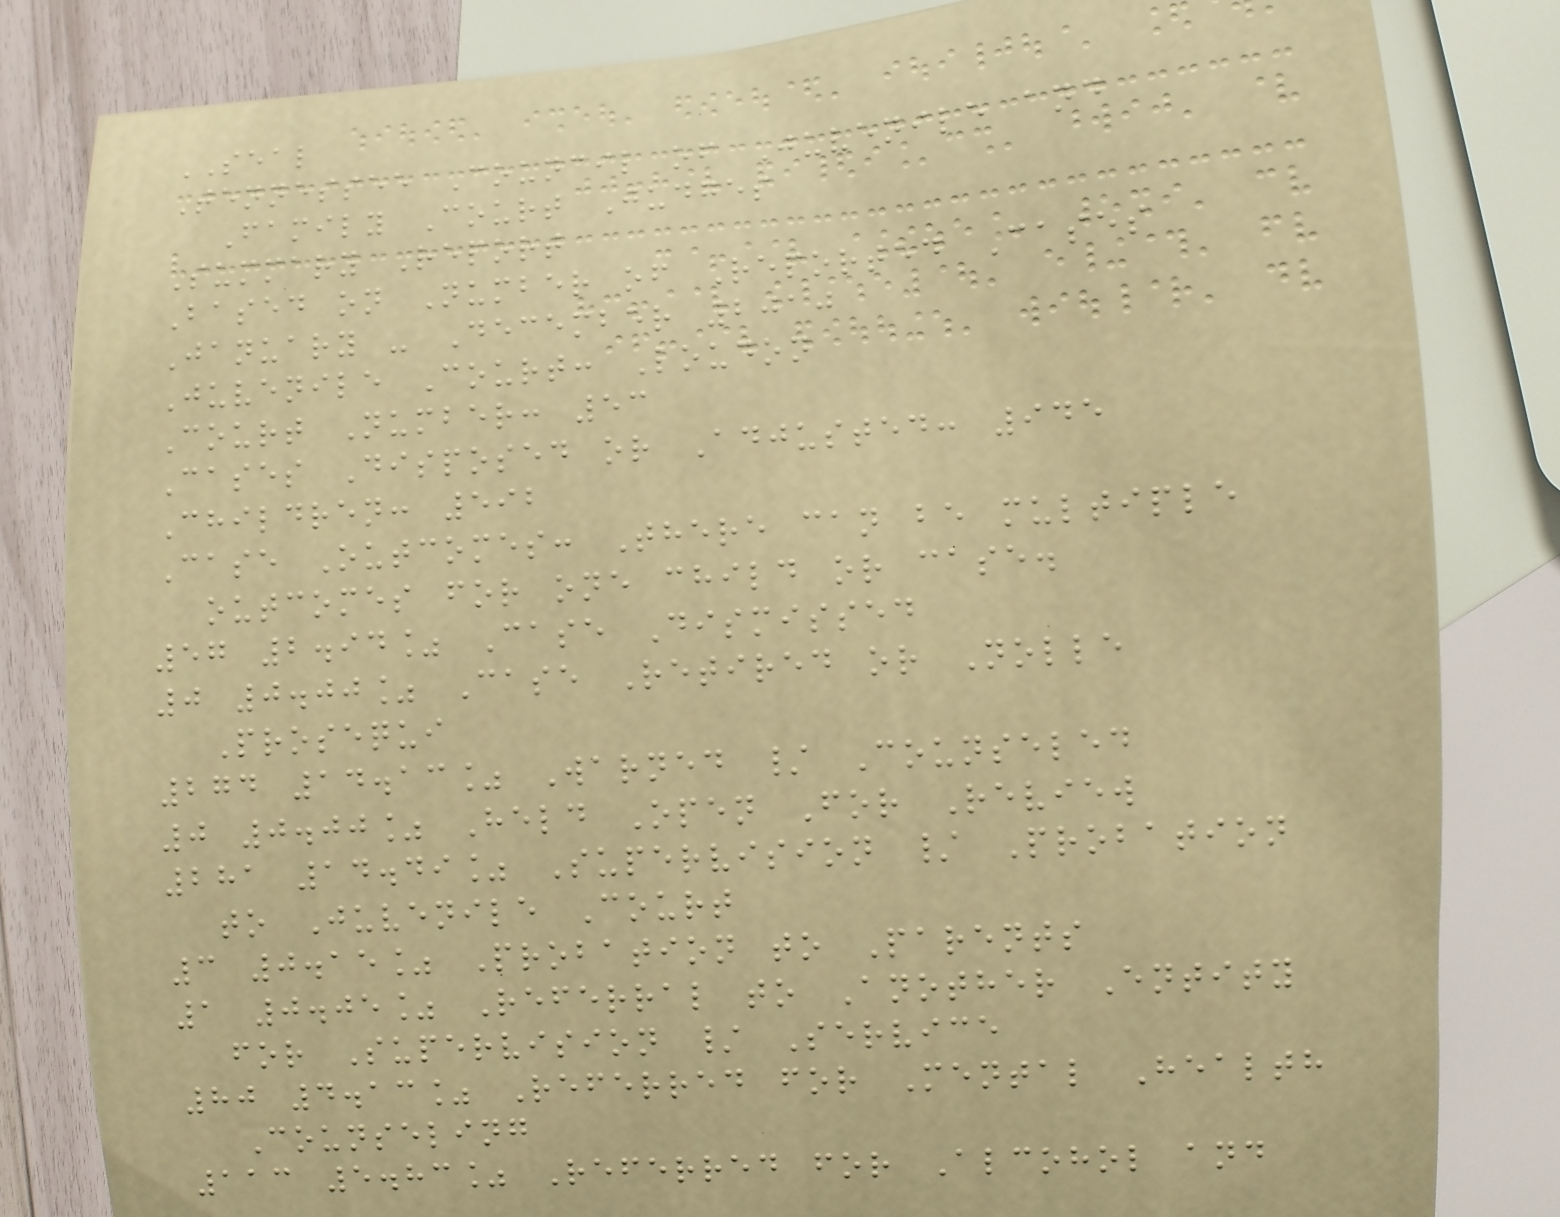SEAL
Tennessee Council of Juvenile and
Family Court Judges
Summary Report
Based on Number of Reported Cases
January - December 2010
Juvenile Court: Loudon
Court Number: 53
Cases Disposed or Adjusted: 945
Children: 592
Case Outcomes: There can be multiple
outcomes for one child or case.
57 2.94% Case Dismissed
0 0.00% Case Retired or Nolle
Prosequi
274 14.13% Warned / Counseled
0 0.00% Held Open For Review
281 14.49% Supervision / Probation
to Juvenile Court
3 0.15% Probation to Parents
1 0.05% Referral to Another Entity
for Supervision / Service
80 4.13% Referred for Mental Health
Counseling
113 5.83% Referred for Alcohol and
